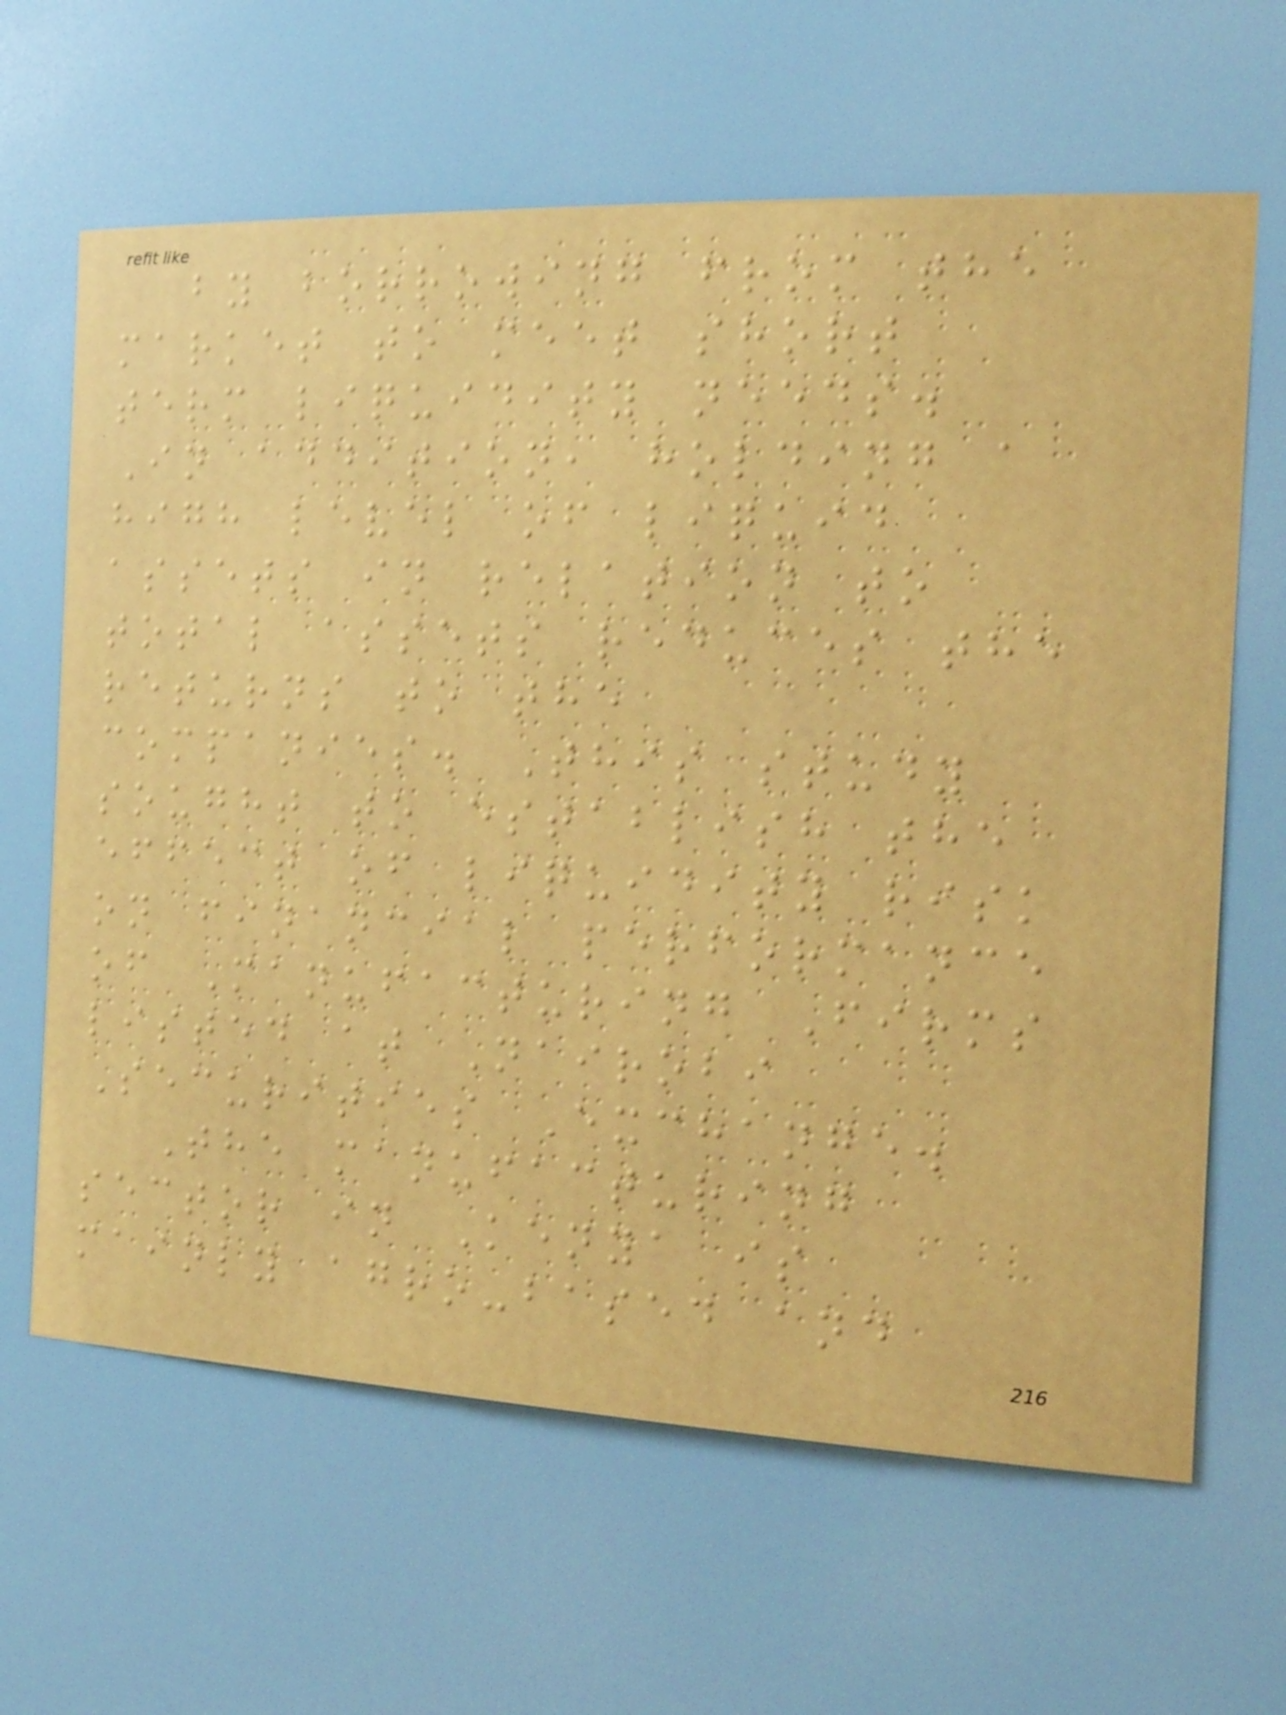by borrowing from the
market to meet short
term liquidity needs.
In addition, holding a
high level of liquid
assets in relation to
total assets reduces the
returns to the
companies. This study
sought to establish the
effect of liquidity risk
on financial performance
of Manufacturing Firms
listed at Nairobi
Securities Exchange.
The manufacturing
sector in Kenya is
mainly agro-based and
